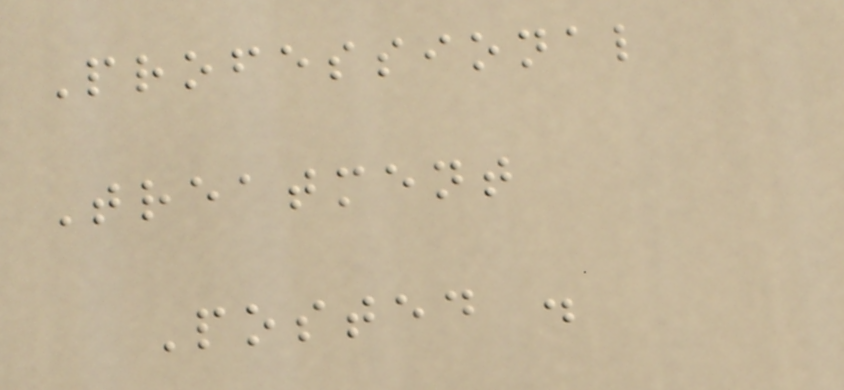Professional
Treatment
Posted .
